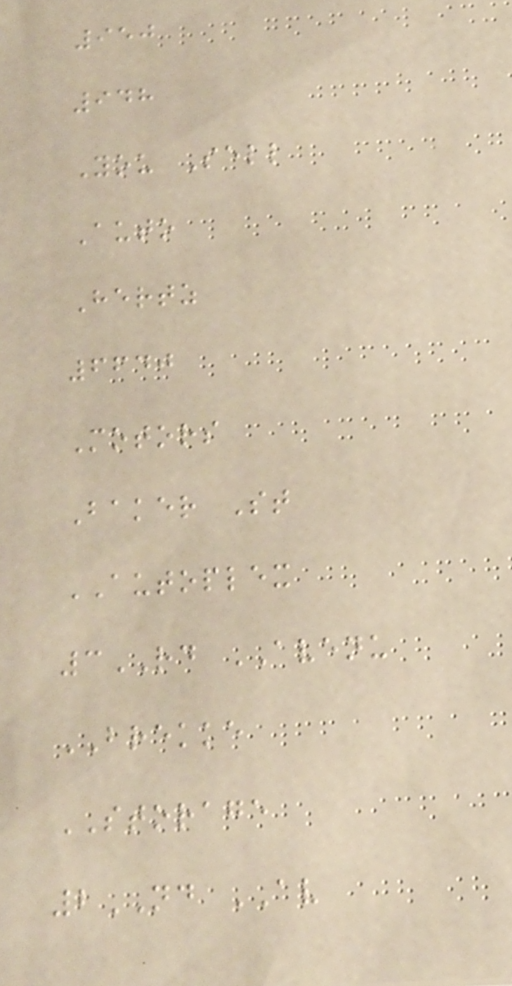950
948
You Sell
Auto
Hertz
6640
Motors
Baker St
AUTOPLEX
3RD AVENU
BREKKE
STORAGE
2ND AV
